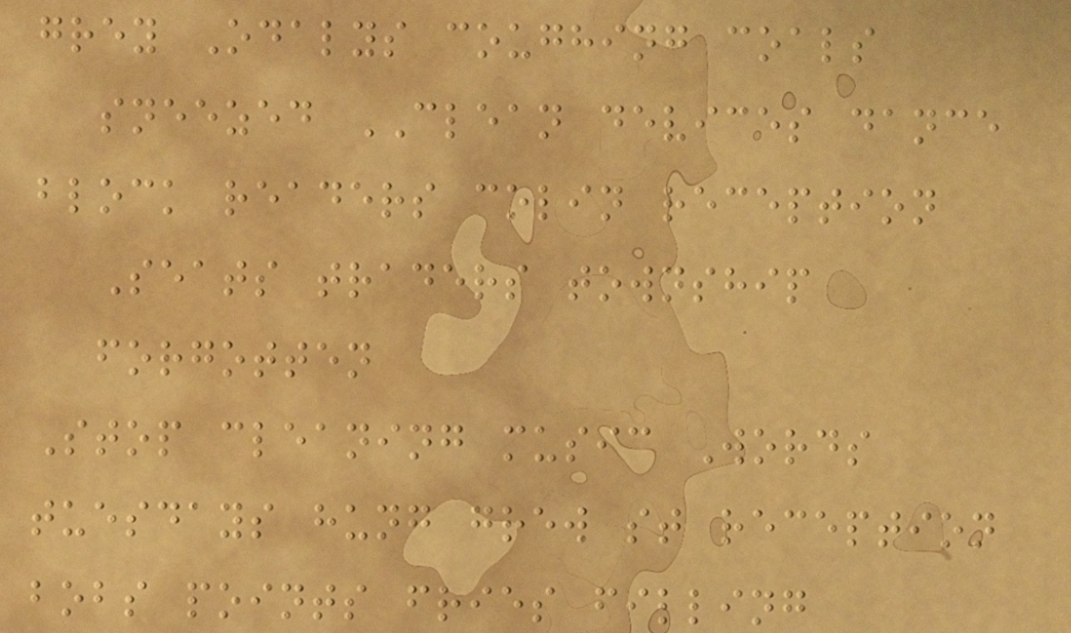grey Odalys coughing coals
sneezed CLEAN devices dance
block readers colin reception
Seats traders township
forgotten
Stop cleaning music Words
tuesdays hung grew st reception
bobs points fries filling
